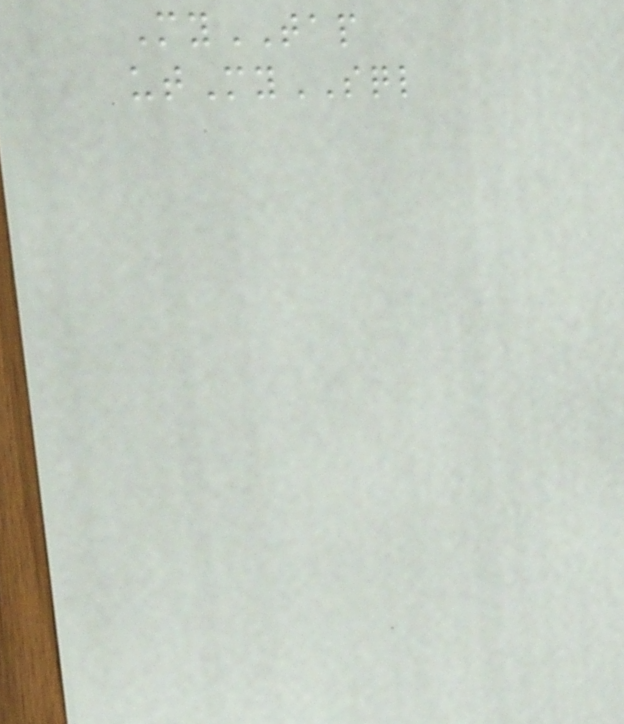MyTAP
utMySQL
